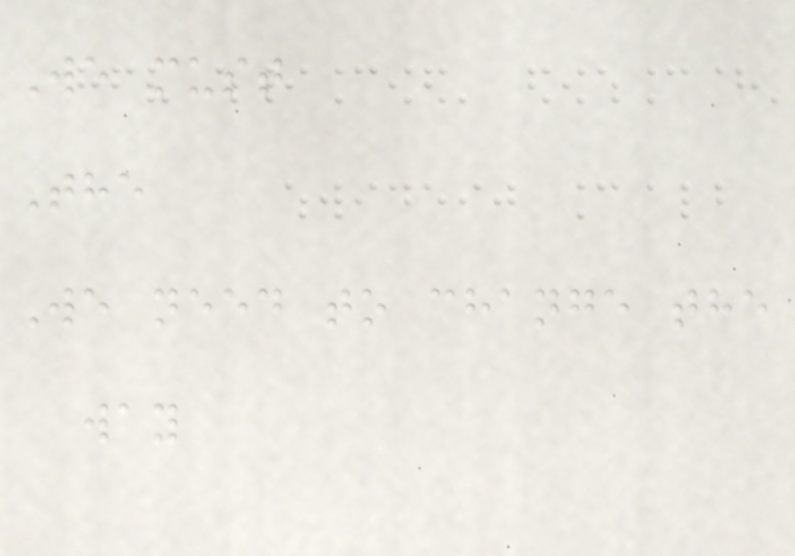We must
The
We need to change the
way
